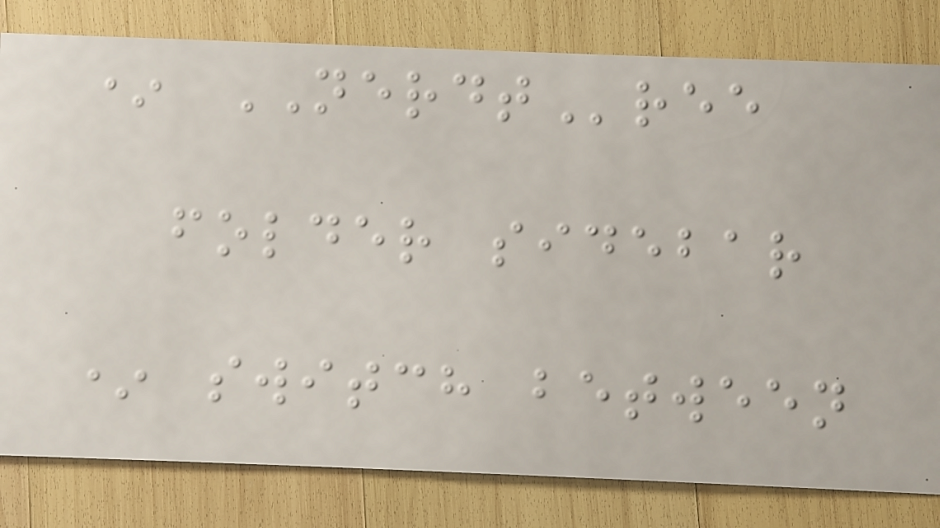* NERDTree
folder sidebar
* switch between
